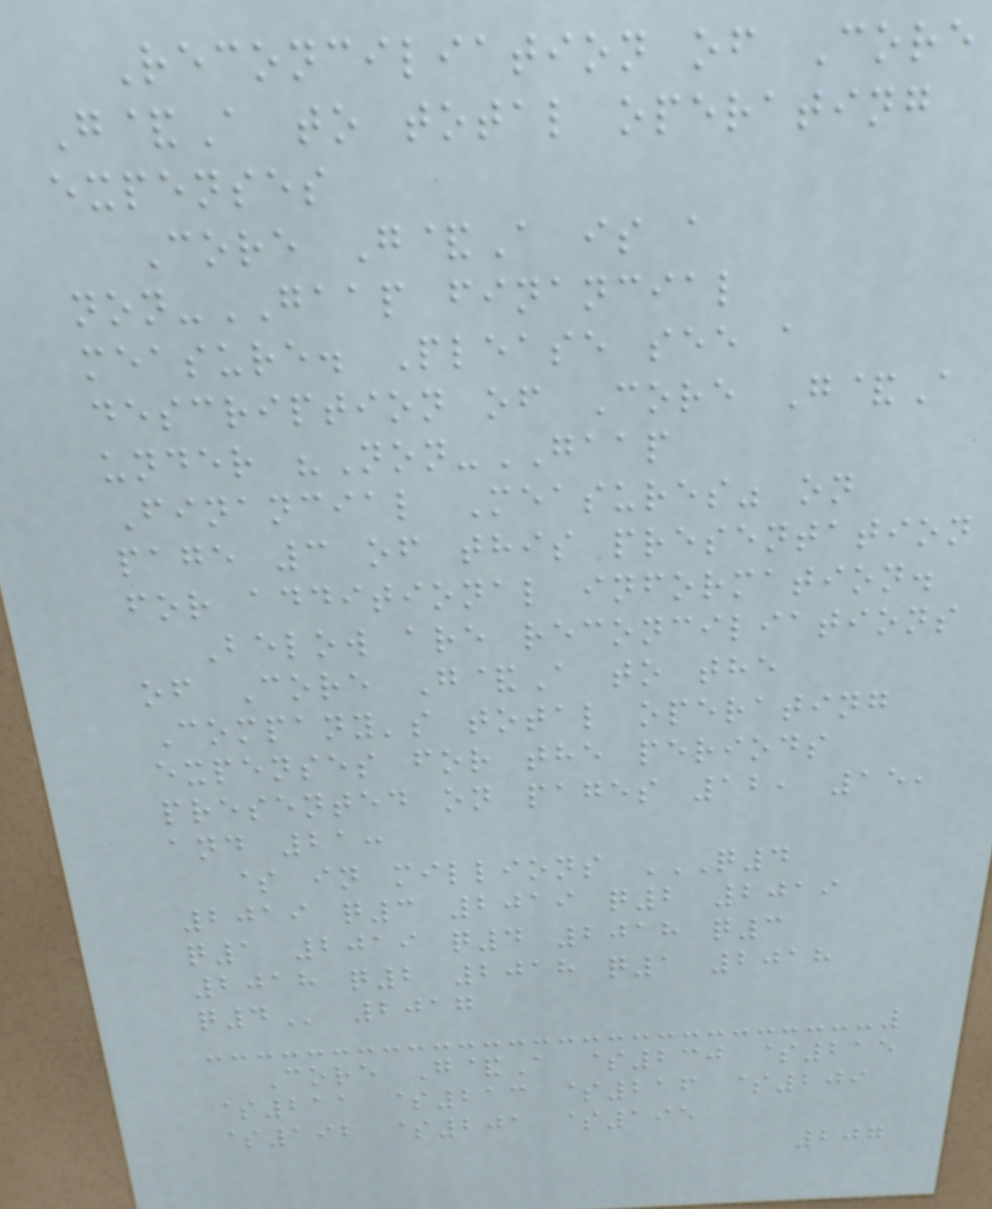Reconciliation of Core
G&A to total operating
expenses
Core G&A is a
non-GAAP financial
measure. Please see a
description of Core G&A
under "Non-GAAP
Financial Measures" on
page 3 of this presentation
for additional information.
Below are reconciliations
of Core G&A to the
Company's total operating
expenses for the periods
presented on pages 12, 15,
and 21:
$ in millions Q4
2019 Q3 2019 Q2 2019
Q1 2019 Q4 2018 Q3
2018 Q2 2018 Q1 2018
Q4 2017
Core G&A $230 $215
$211 $213 $216 $209
$192 $201 $195
207
